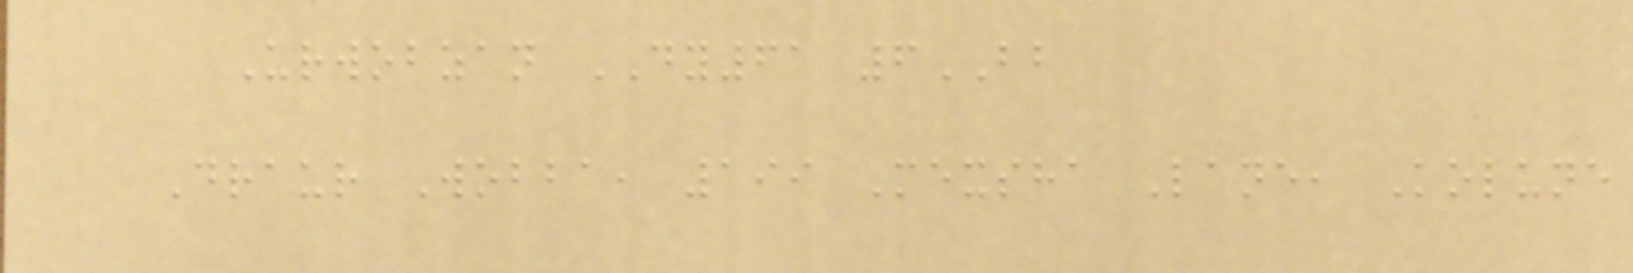Urwobzan DY61 6BB
Draur Wobba, 199 Mexsha Lane, Kolune
